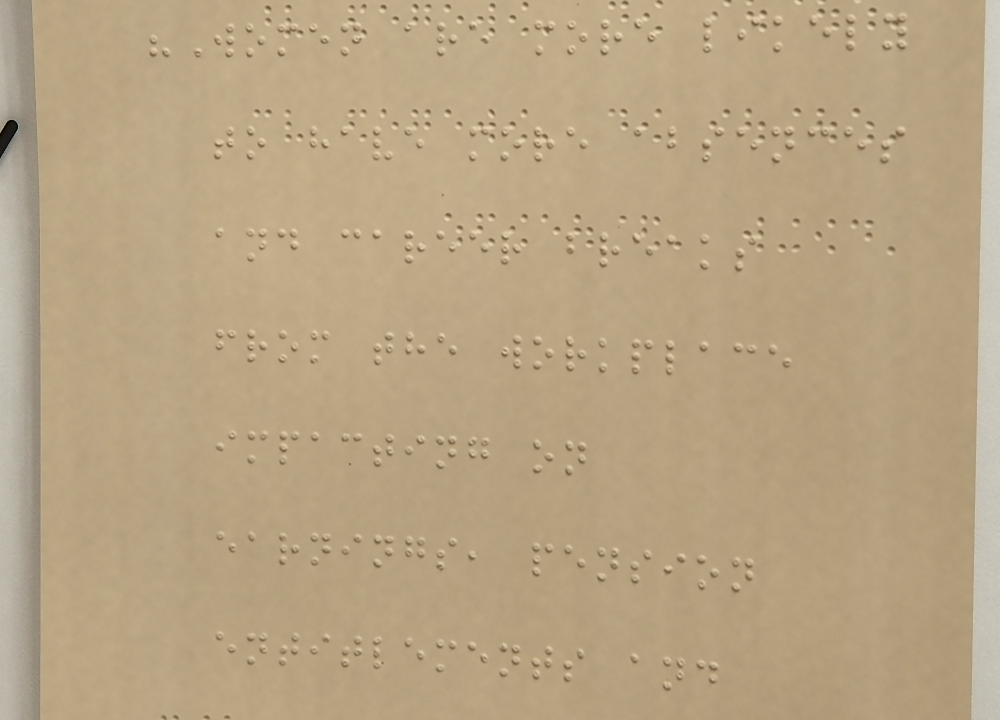"Women are more likely
to have more absences
and career breaks
from the workplace
impacting on
earnings, pension
entitlements and
